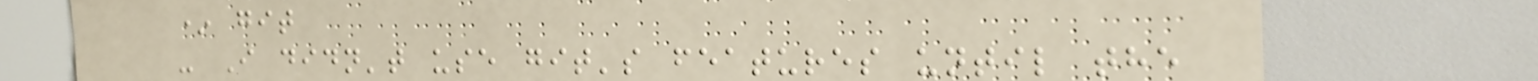* git
- I didn't use git's features until the
